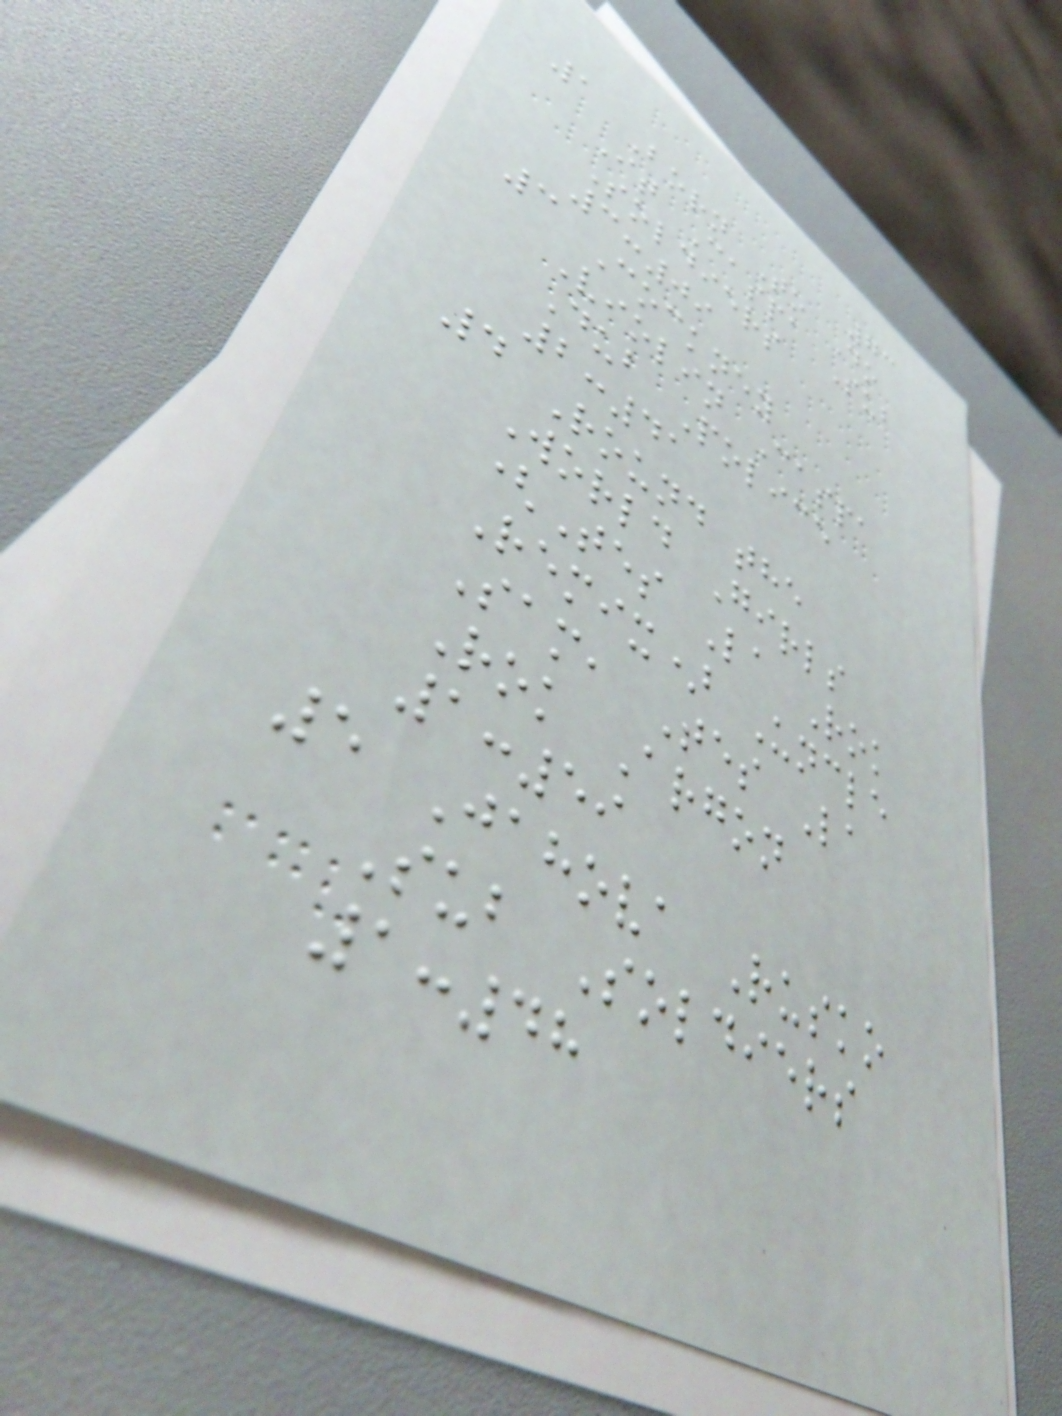73
1 Born To Do
It Caspa Sub
Soldiers
3:09
3 Cockney
Violin Caspa
Dub Police
2:41
4 Round the
World Girls
(Tes La Rok
Remix) Uncle
Sam, Tes La
Rok Argon
1:59
5 Jahova Rusko
Sub Soldiers
1:48
